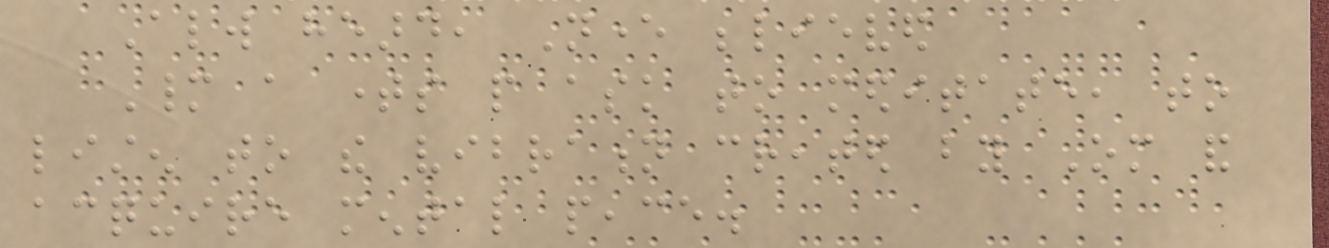Always heard, Never believed
Many a times people ask to meditate, to
listen to the vibration created by Om and
acquire mental peace.
